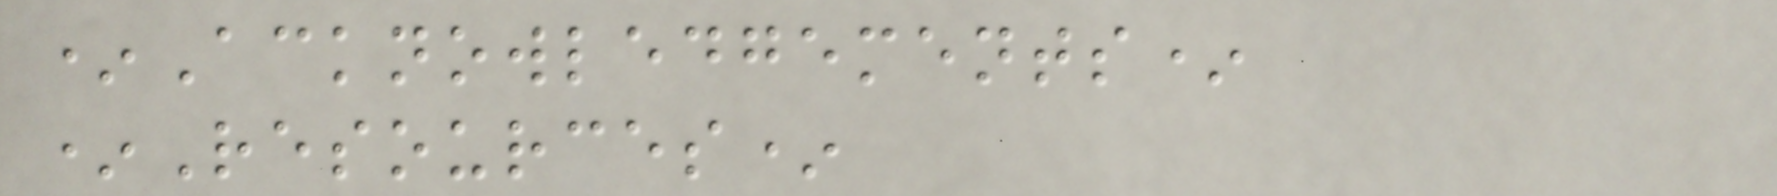*Acknowledgements*
*Resources*
